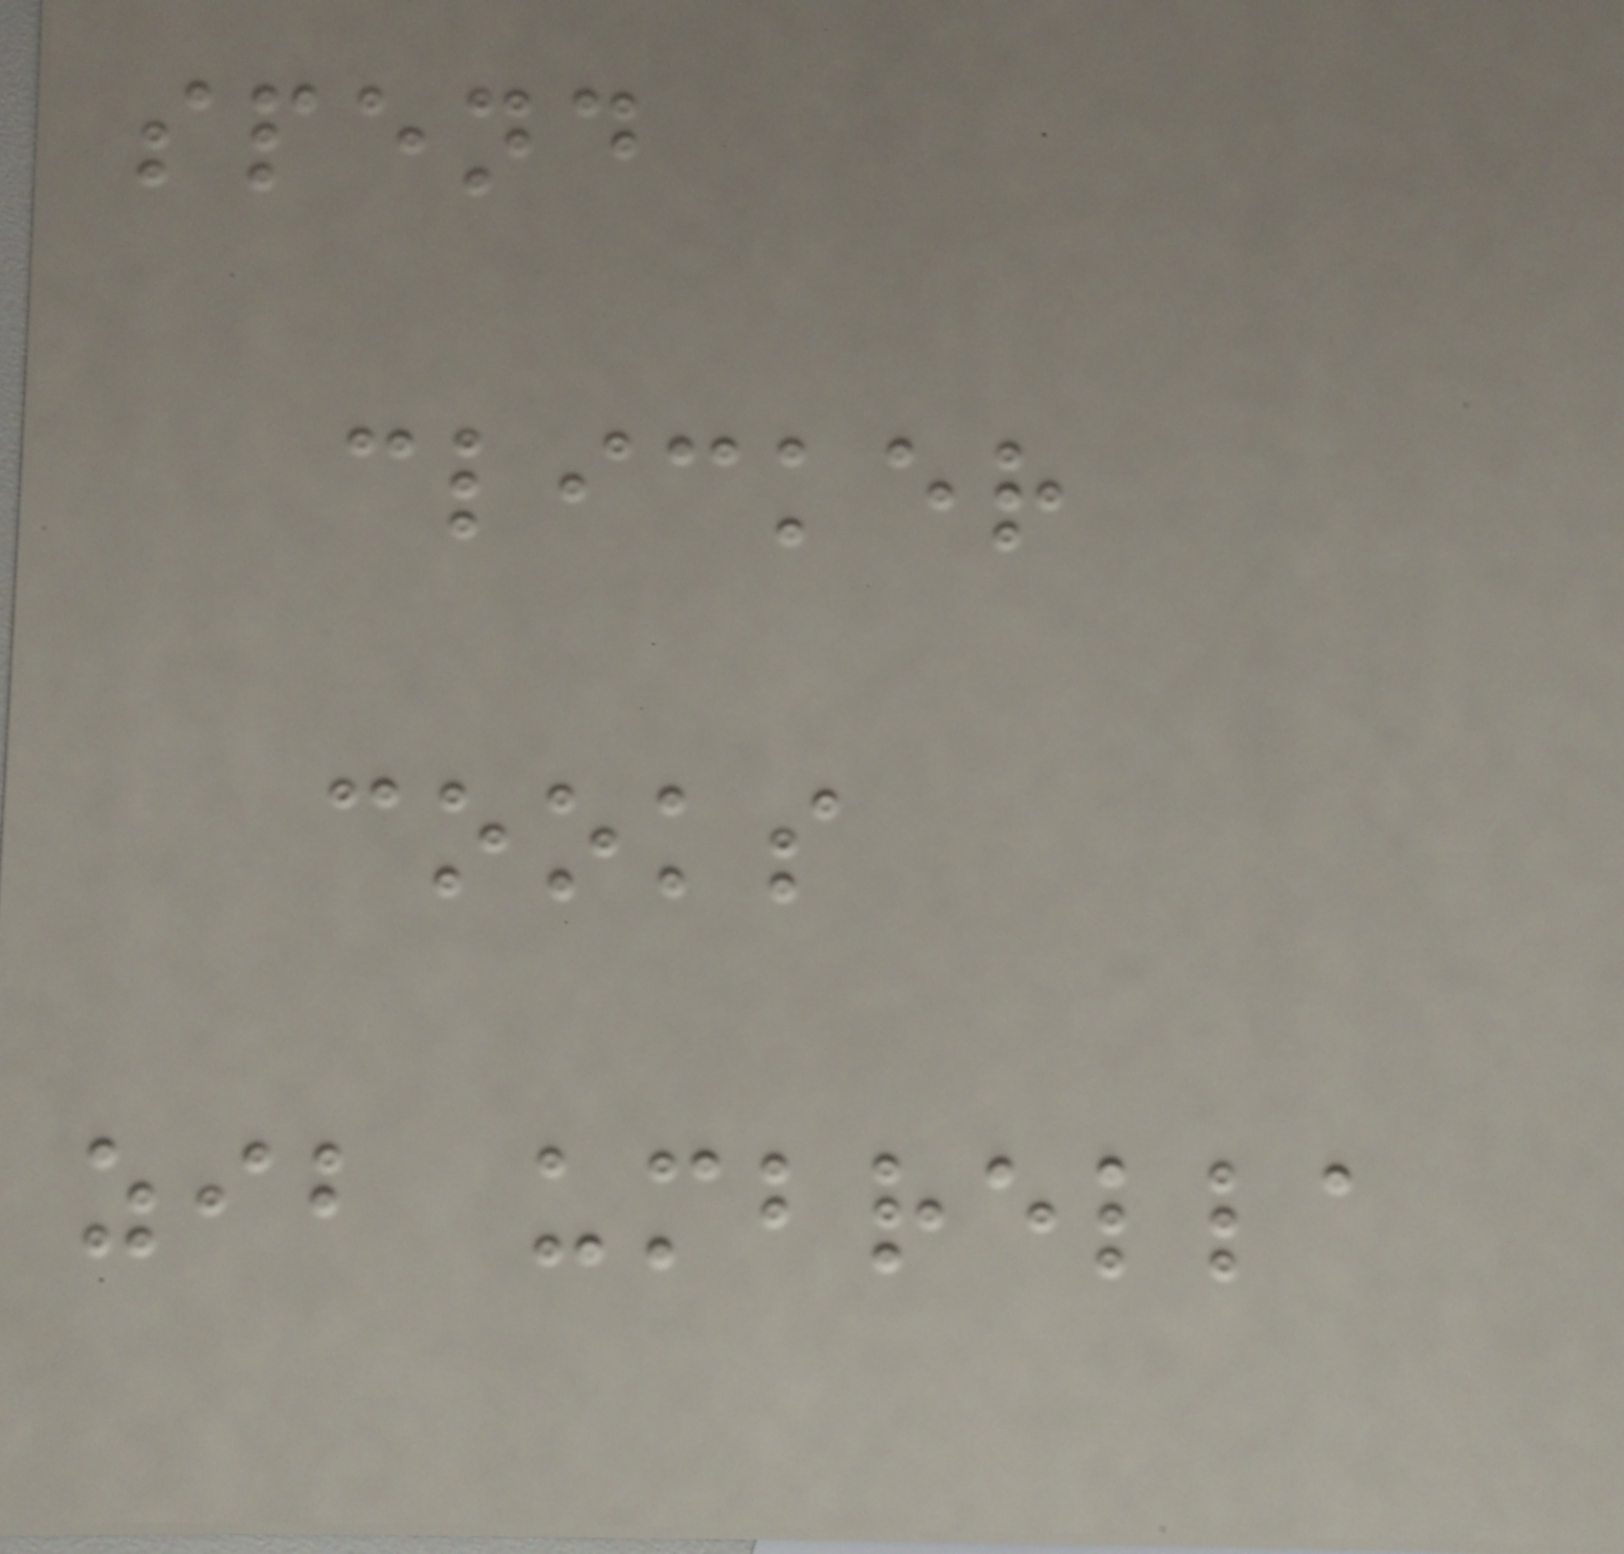spend
clicker
cooks
zib umbrella
